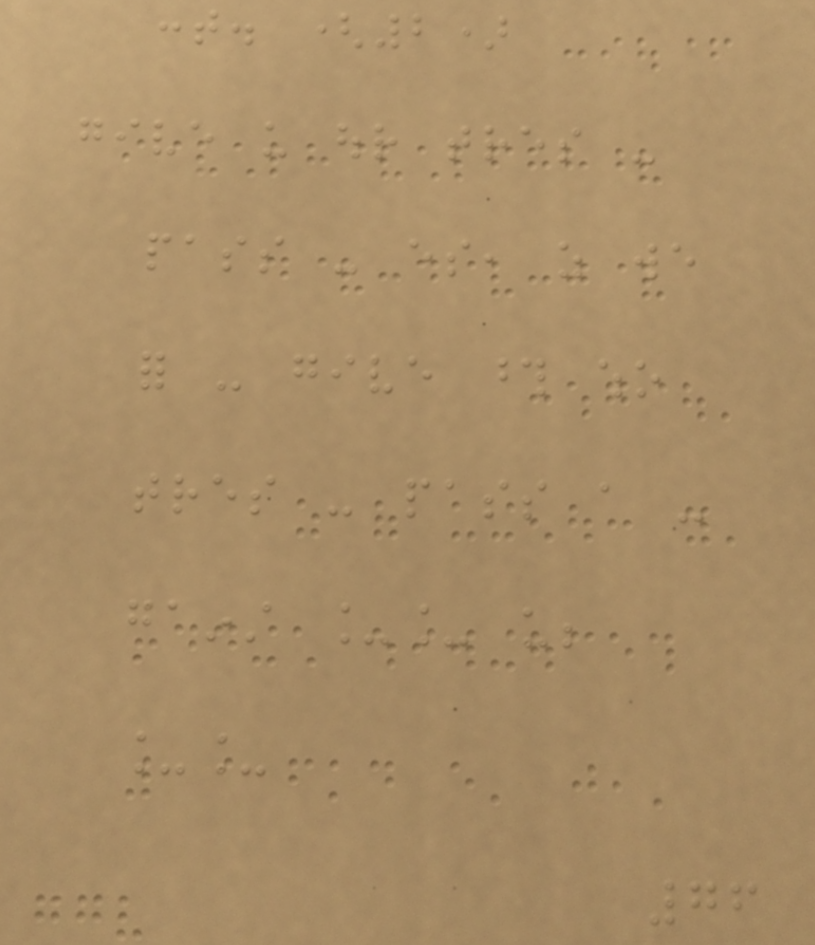cont. (2)
give us our tres -
pass - es, as we
for - give those who
tres - pass a -
gainst __ us;
__
76
